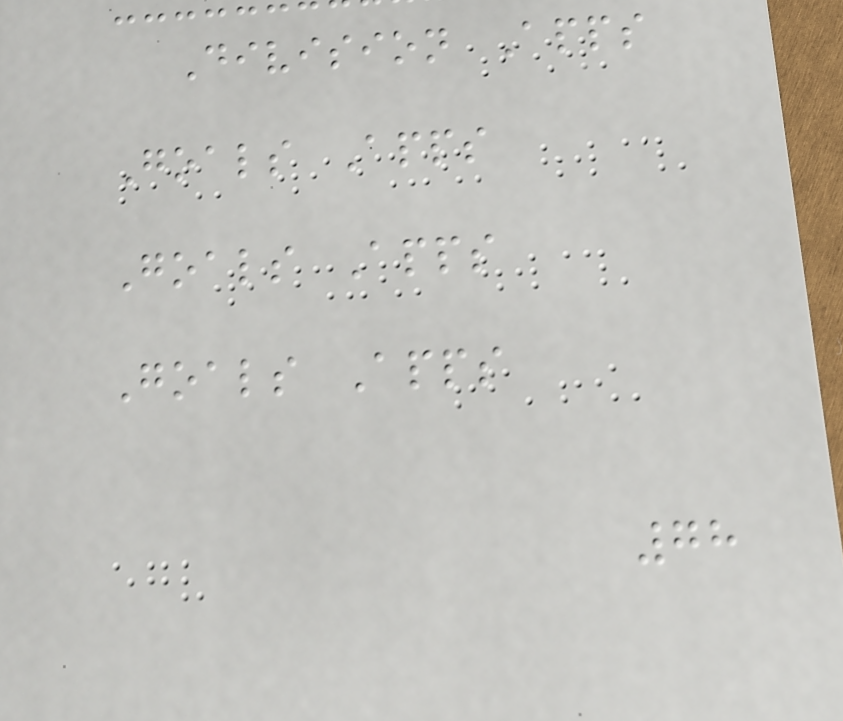Division Apps
Goals Apps
Goals Apps
Goals Apps
78
